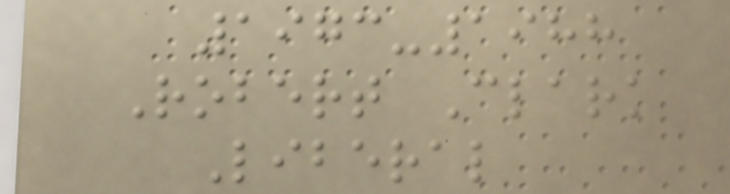1973-1988
Robert Clark
Liberal
